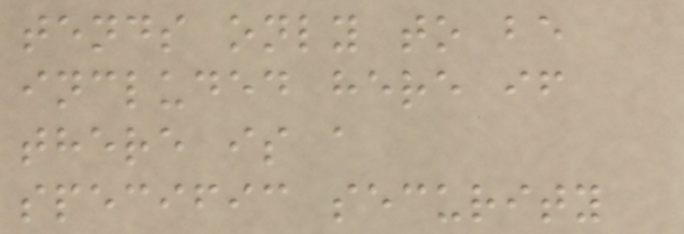tends only to be
included here if
there is a
specific security
